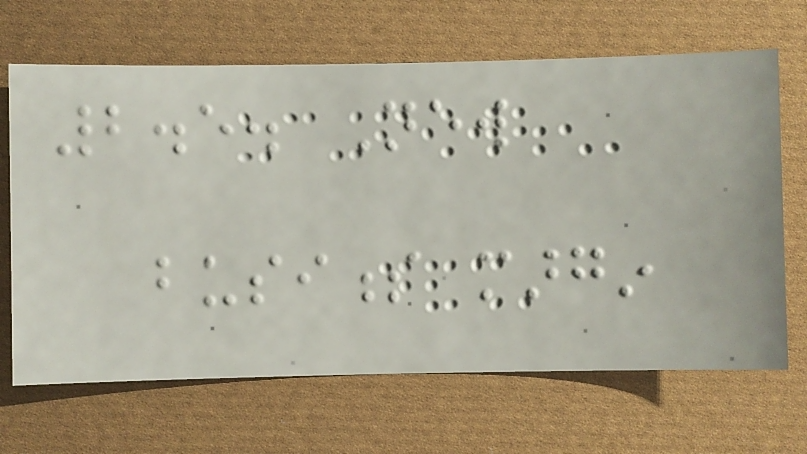2.5. New
business margin
